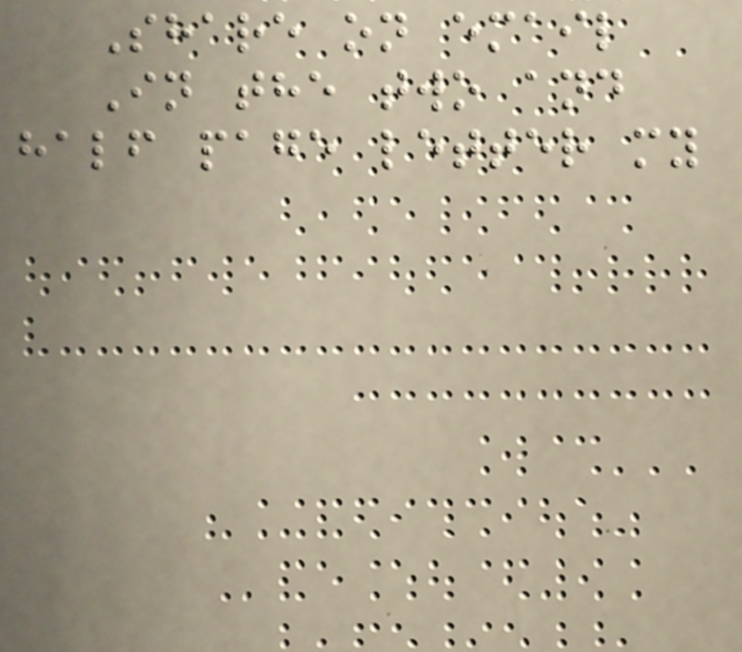Share on email
In the two and
half page letter my
